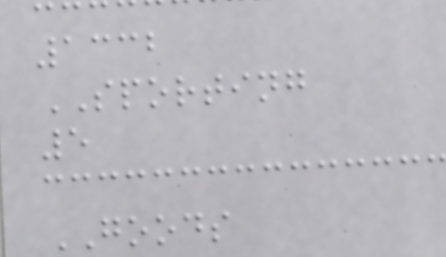1332
SPORTING
5
GOODS
